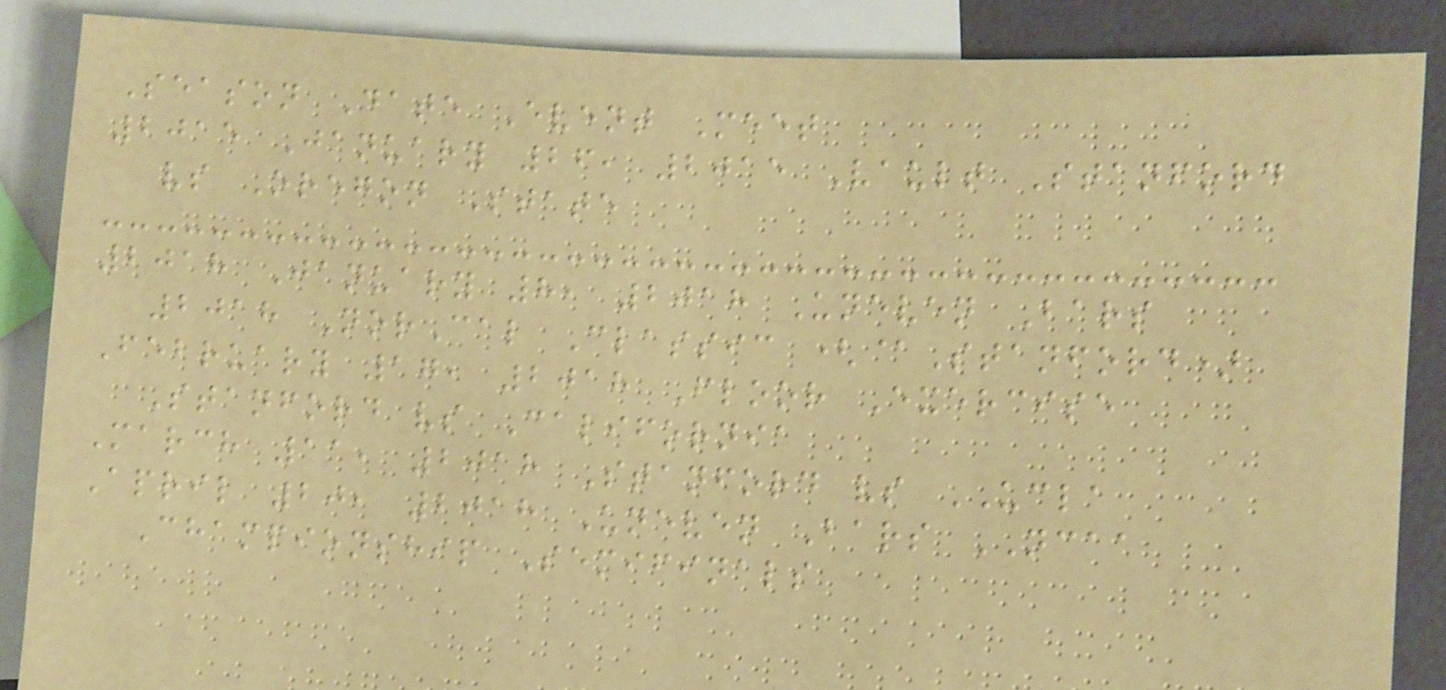Season Date Event Meet
2015 January 26, 2015 Vault Stanford
vs Oregon State
2018 January 8, 2018 Uneven Bars
2018 NorCal Classic (@Stanford)
February 17, 2018 Floor Exercise
Stanford vs California
March 11, 2018 Stanford vs UCLA
April 20, 2018 Uneven Bars NCAA
Championship Semifinals
